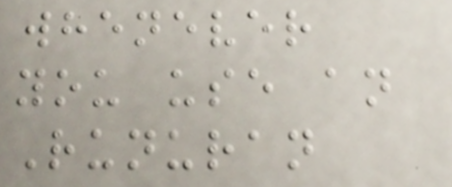whenever
you use an
Runuran
